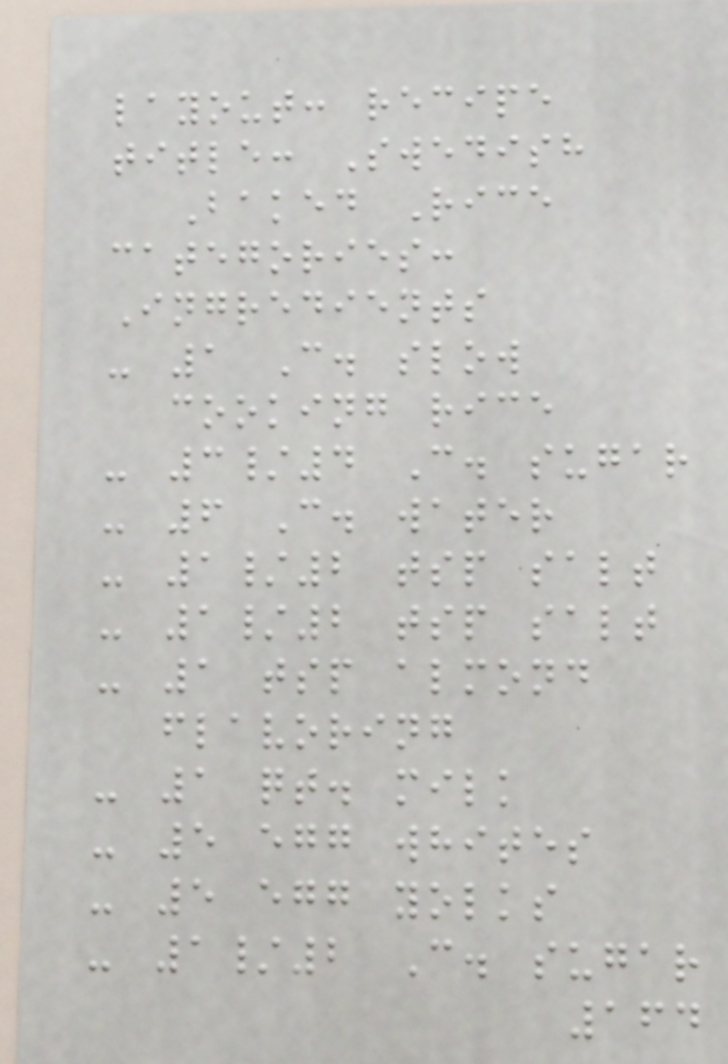layout: recipe
title: Swedish
Baked Rice
categories:
Ingredients
- 1 C. slow
cooking rice
- 3/4 C. sugar
- 6 C. water
- 1/2 tsp salt
- 1/2 tsp salt
- 1 tsp almond
flavoring
- 1 qt. milk
- 5 egg whites
- 5 egg yolks
- 1/2 C. sugar
164
